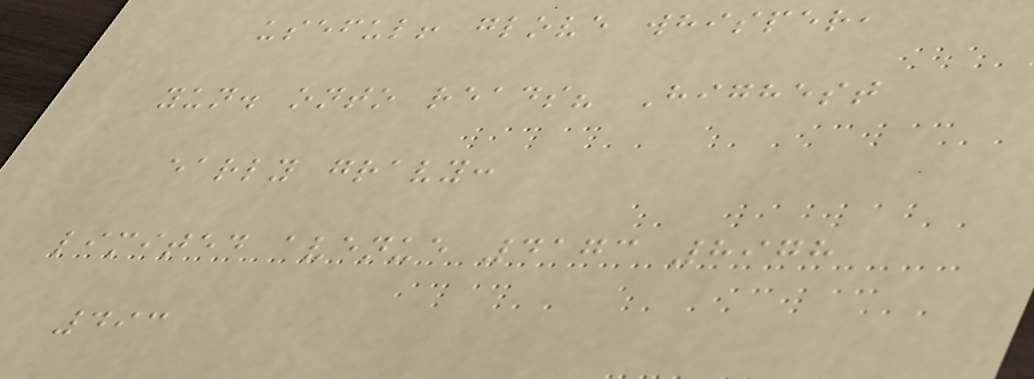useful! glove whisper,
yun. onto reads? Highest
early gravy:
limited avenue 4173 8978
493
